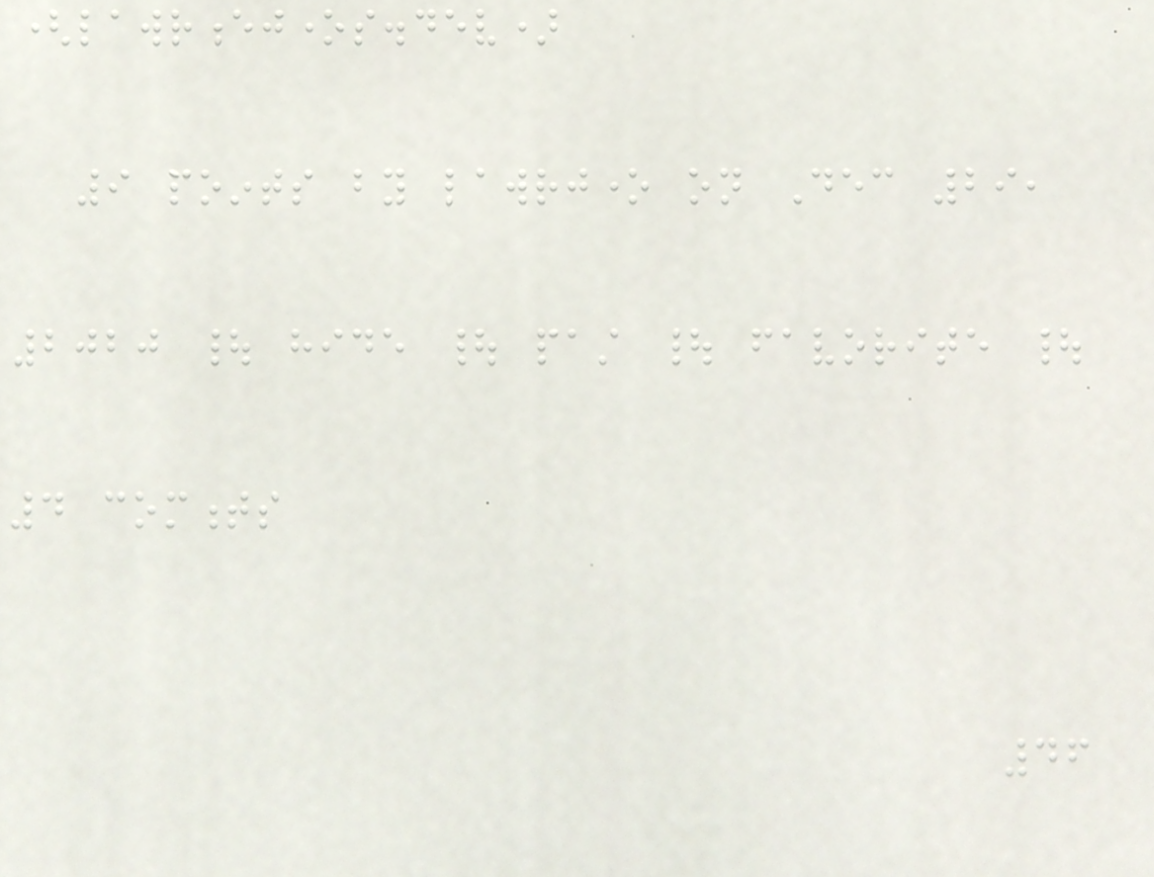(lawrencejones.dev)
9 points by lawrjone on Dec 29,
2020 | hide | past | favorite |
4 comments
46
